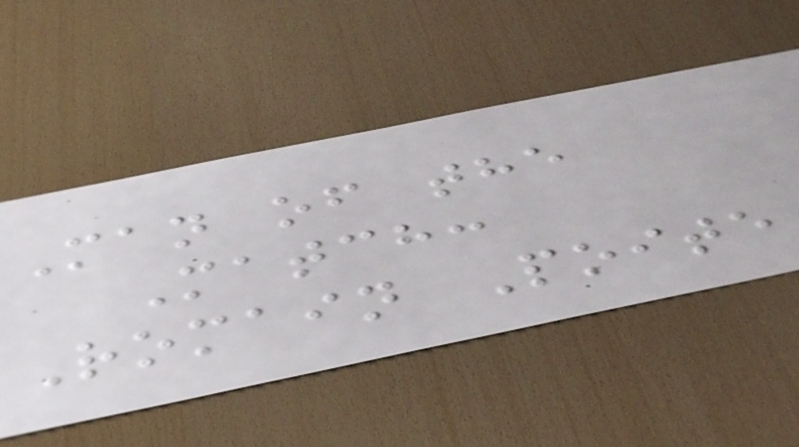Man of the
Match:
Romain Poite
